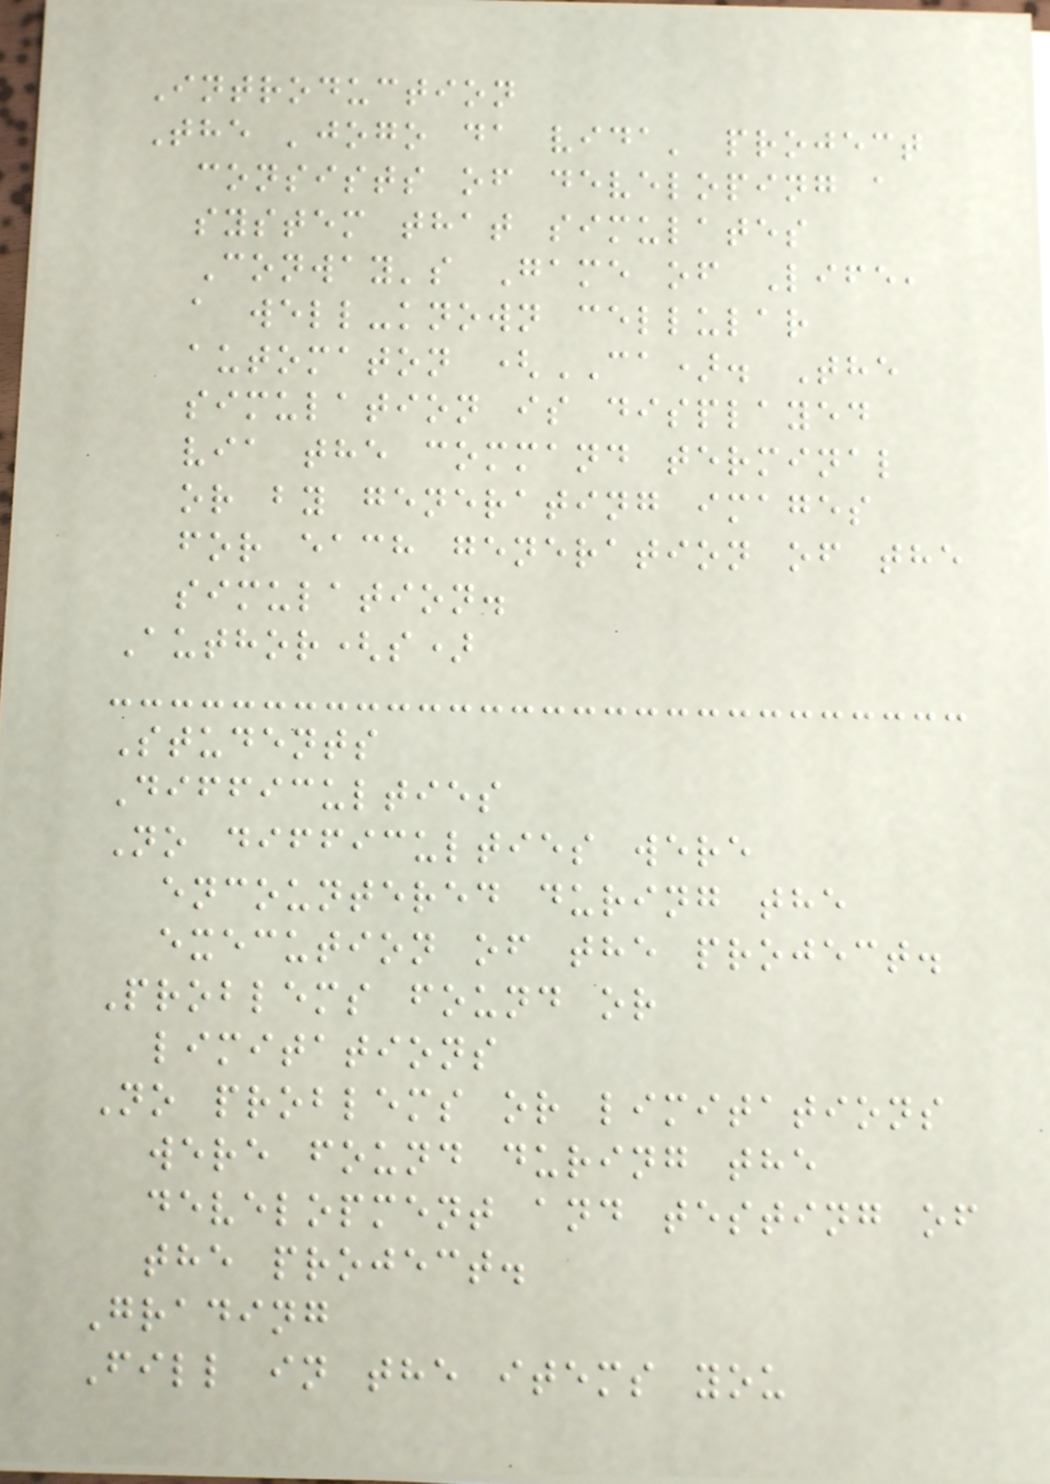Introduction
The 'jogo da vida' project
consists of developing a
system that simulates
Conway's Game of Life,
a well-known cellular
automaton (CA). The
simulation is displayed
via the command terminal
or by generating images
for each generation of the
simulation.
Author(s)
Students
Difficulties
No difficulties were
encountered during the
execution of the project.
Problems found or
limitations
No problems or limitations
were found during the
development and testing of
the project.
Grading
Fill in the items you
